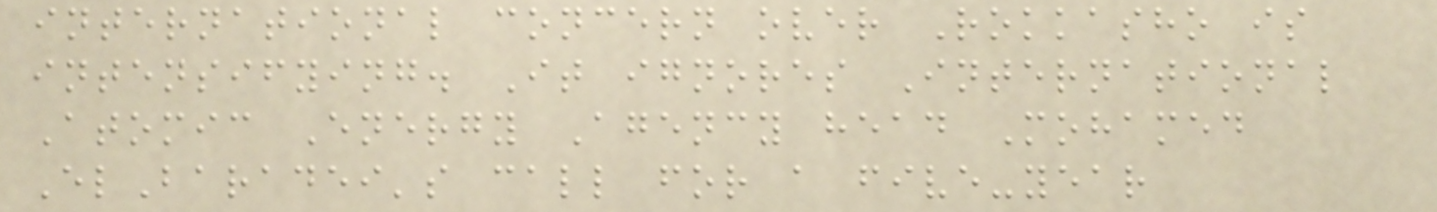international concern over Rokkasho is
intensifying. It ignores International
Atomic Energy Agency head Mohamed
ElBaradei's call for a five-year
